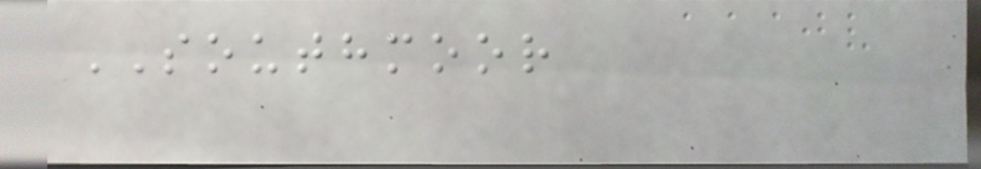SOUTHMOOR
